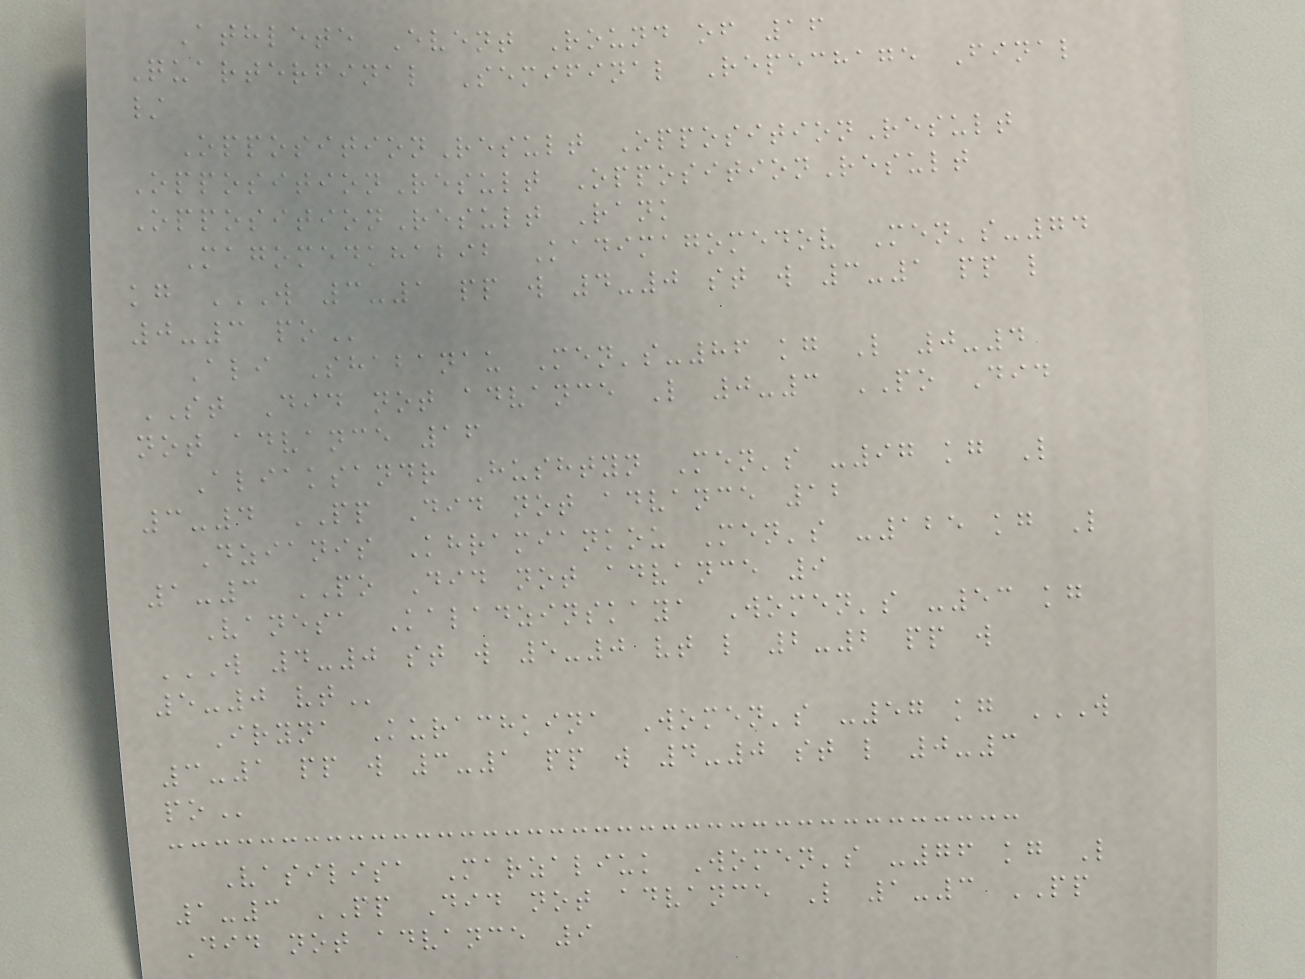Athlete Event Round of 16
Quarterfinal Semifinal Repechage Final
/
OppositionResult OppositionResult
OppositionResult OppositionResult
OppositionResult Rank
Magomedkhabib Kadimagomedov Men's-74
kg W 3-1 PP W 4-0 ST W 3-1 PP L
0-3 PO
Ali Shabanau Men's-86 kg L 0-4
ST Did not advance L 0-3 PO Did
not advance 16
Aliaksandr Hushtyn Men's -97 kg L
3-4 PP Did not advance 12
Dzianis Khramiankou Men's -125 kg L
1-3 PO Did not advance 9
Vanesa Kaladzinskaya Women's -53 kg
W 4-0 ST W 5-0 VT L 2-2 PP W
5-0 VT
Iryna Kurachkina Women's -57 kg W
3-1 PP W 3-1 PP W 4-0 ST L 0-3
PO
Vasilisa Marzaliuk Women's -76 kg L
1-3 PP Did not advance L 1-3 PP
Did not advance 9
